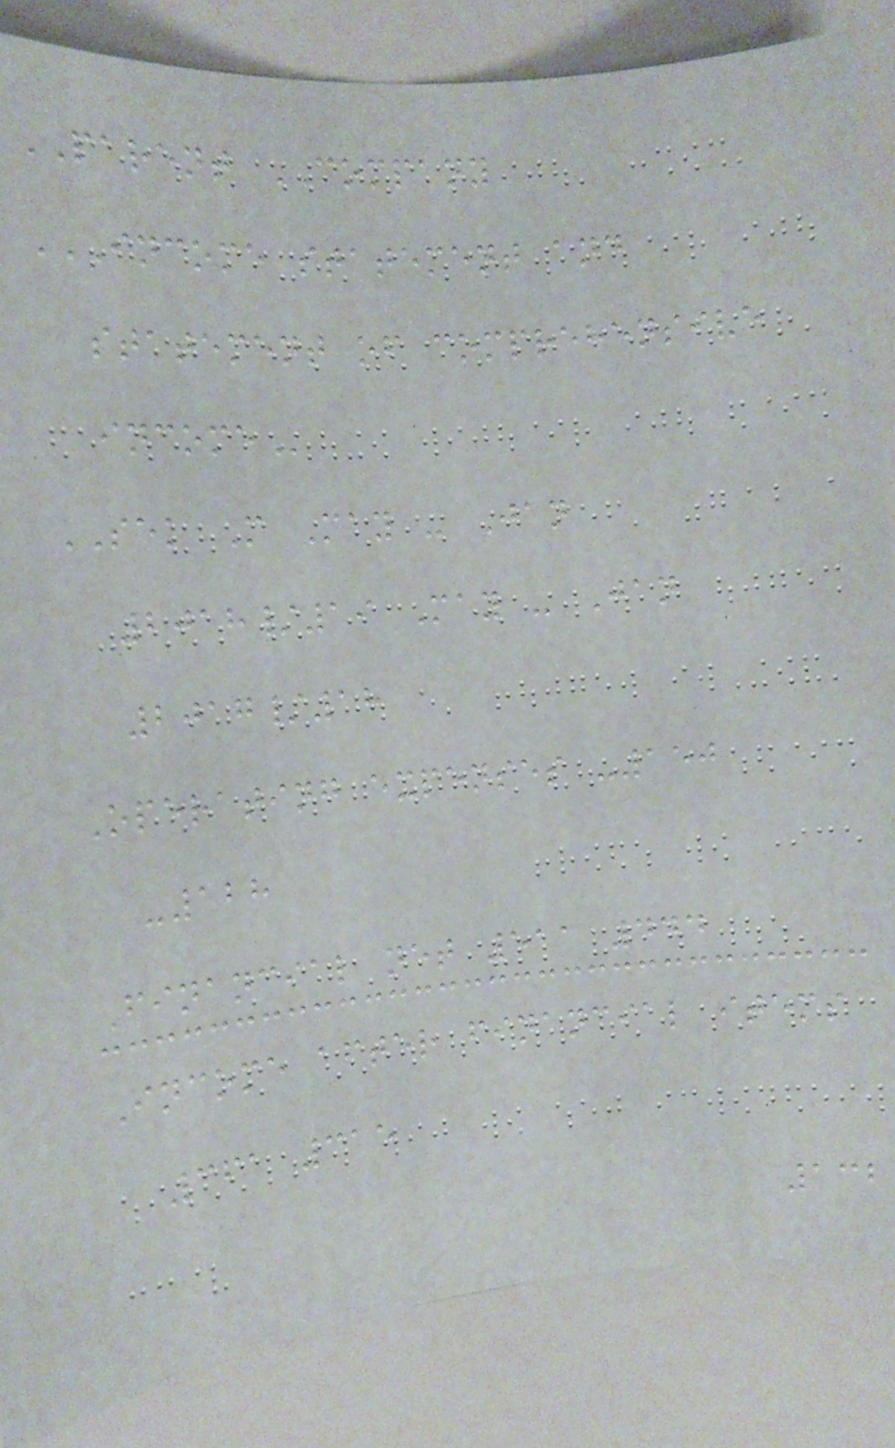PARENT COMPANY
INCOME STATEMENT AND
STATEMENT OF COMPREHENSIVE
INCOME
SEK M May - Jan
2018/19 May - Jan
2017/18
Operating expenses -150
-128
Financial net 511 444
Income after financial items
361 315
132
